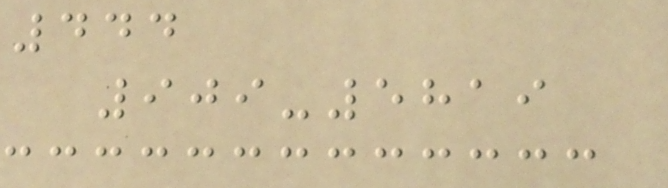444
909-5819
